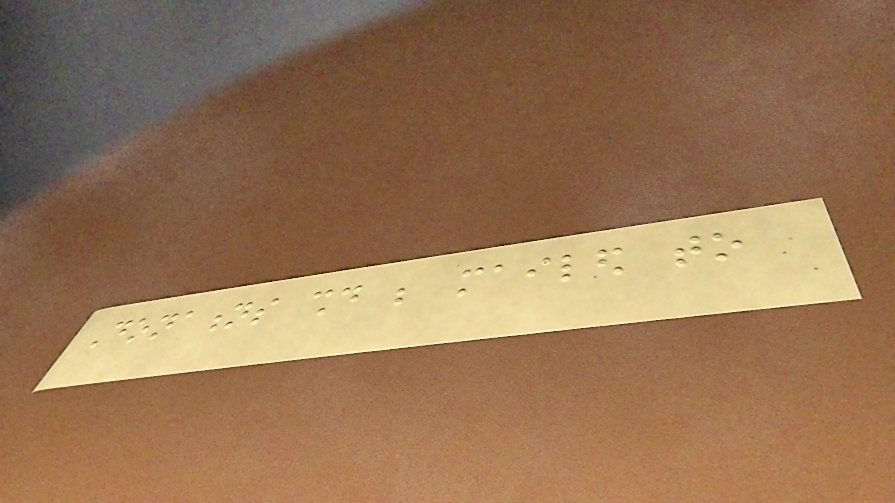Donations should be mailed to
